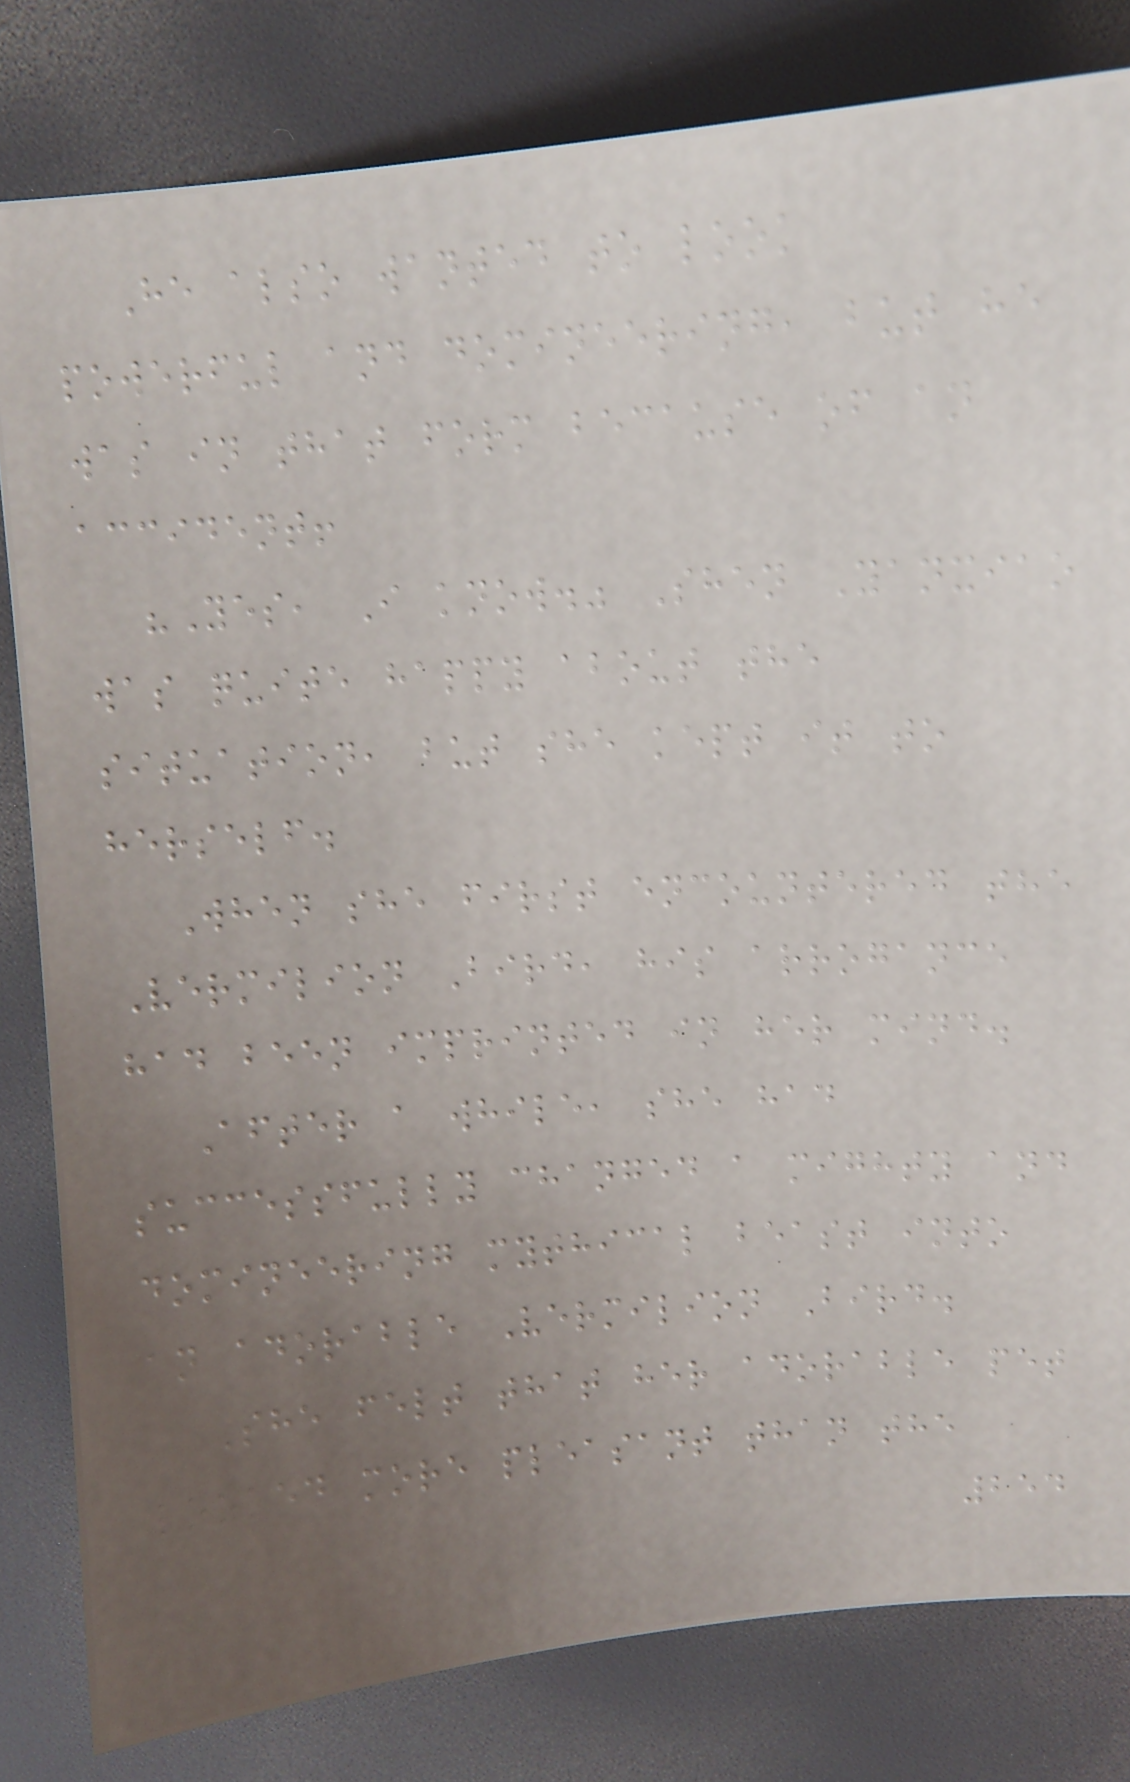He also wanted to look
powerful and domineering, but he
was in that form because of an
accident!
"Yes, I know." Shen Yanxiao
was quite happy about the
situation, but she kept it to
herself.
When she first encountered the
Vermilion Bird, his arrogance
had been imprinted in her mind.
After a while, she had
successfully changed a mighty and
domineering mythical beast into
an adorable Vermilion Bird.
She felt that her adorable pet
looked more pleasant than the
254
